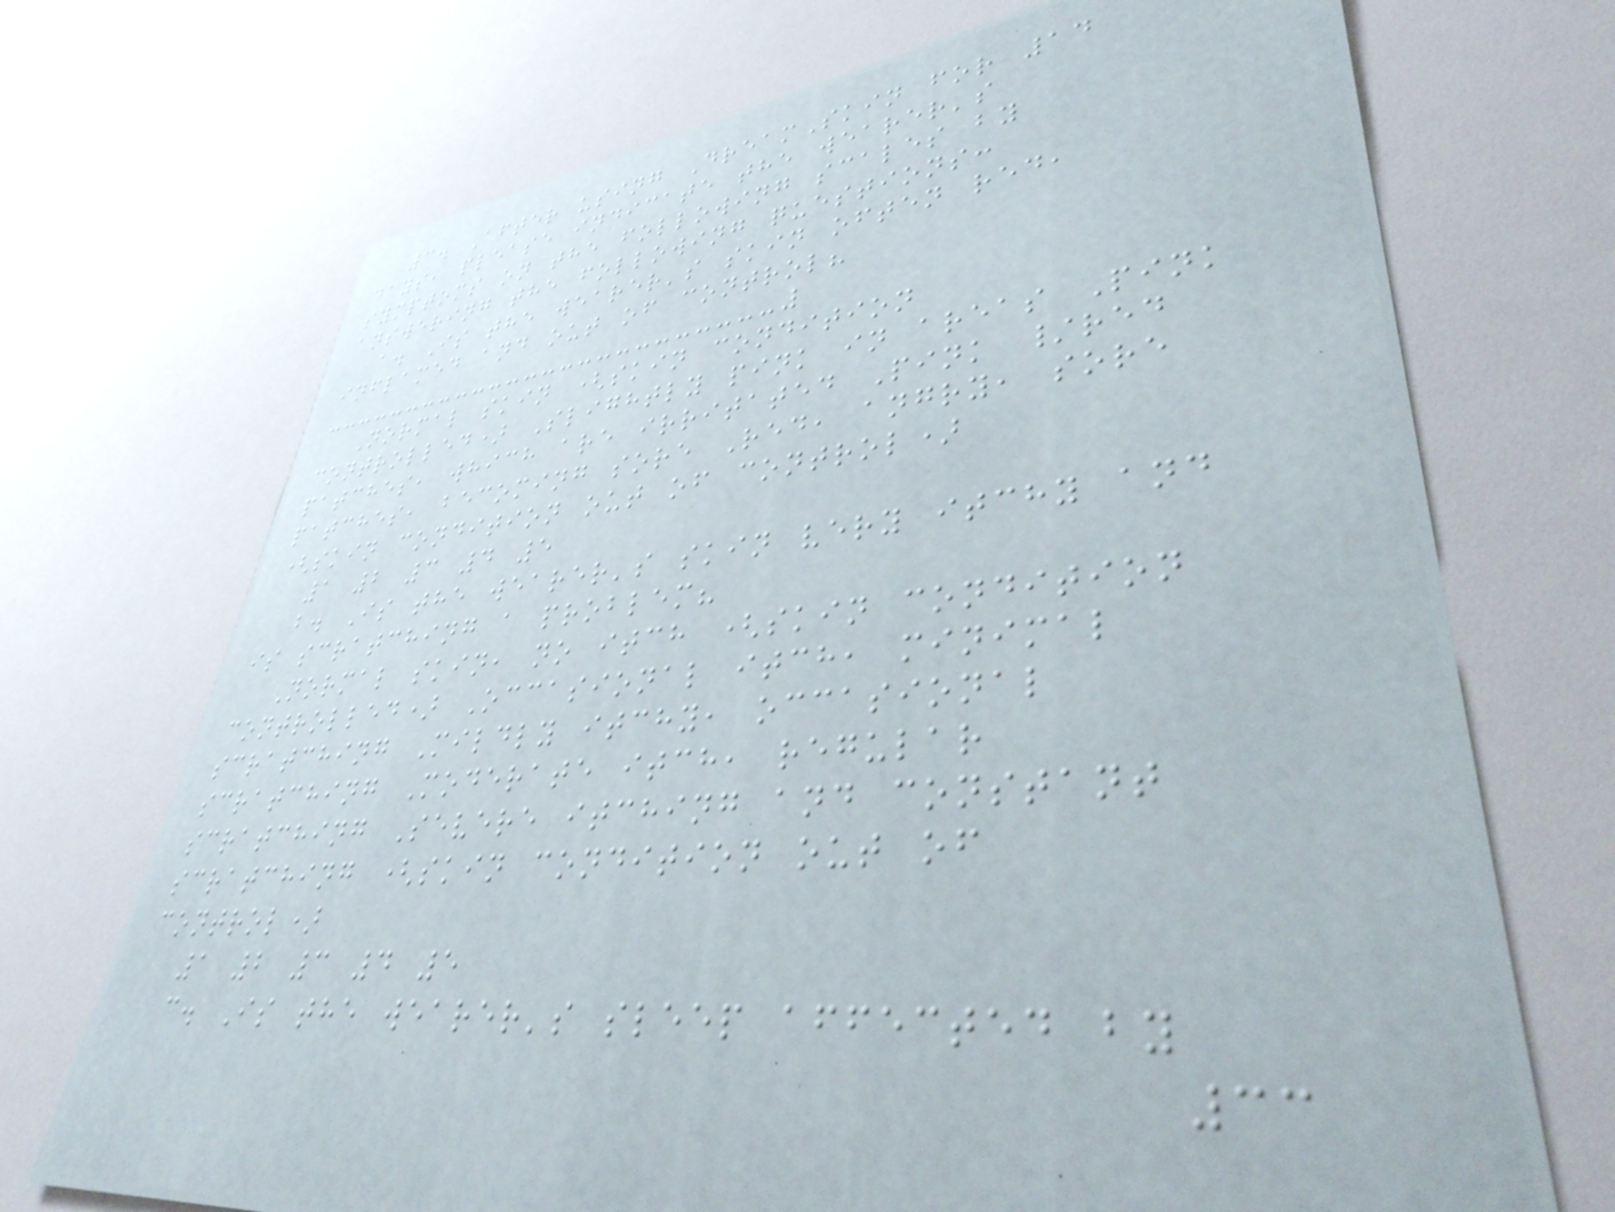3. After using DreamSkin for 14
days, please indicate the wearer's
symptoms on the following scales by
answering the following questions:
a. Is the wearer's skin often red,
inflamed and out of control?
Normal skin (skin condition
controlled) Slightly pink in areas Pink
patches, which are irritated Pink /red
patches, becoming sore Red, angry, sore
(skin condition out of control)
1 2 3 4 5
b. Is the wearer's skin very itchy and
is scratching a problem?
Normal skin, no itch (skin condition
controlled) Occasional itch, minimal
scratching Mildly itchy, occasional
scratching Moderate itch, regular
scratching Severe itching and constant
scratching (skin condition out of
control)
1 2 3 4 5
c. Is the wearer's sleep affected by
33
